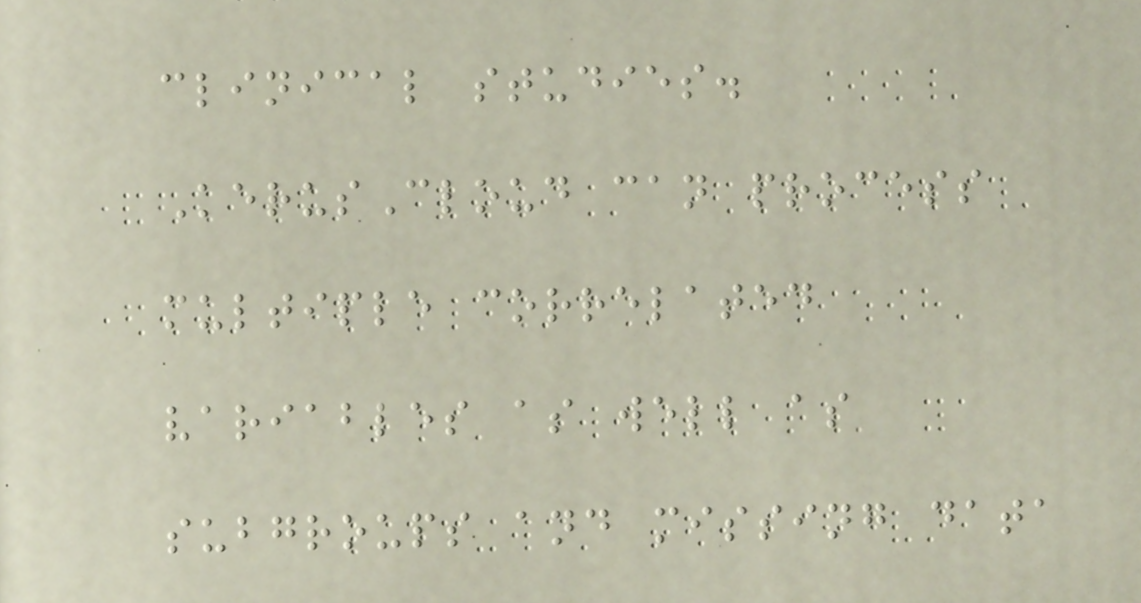clinical studies.
KerusCloud can process
multiple correlated
variables as well as
subgroups and missing data
